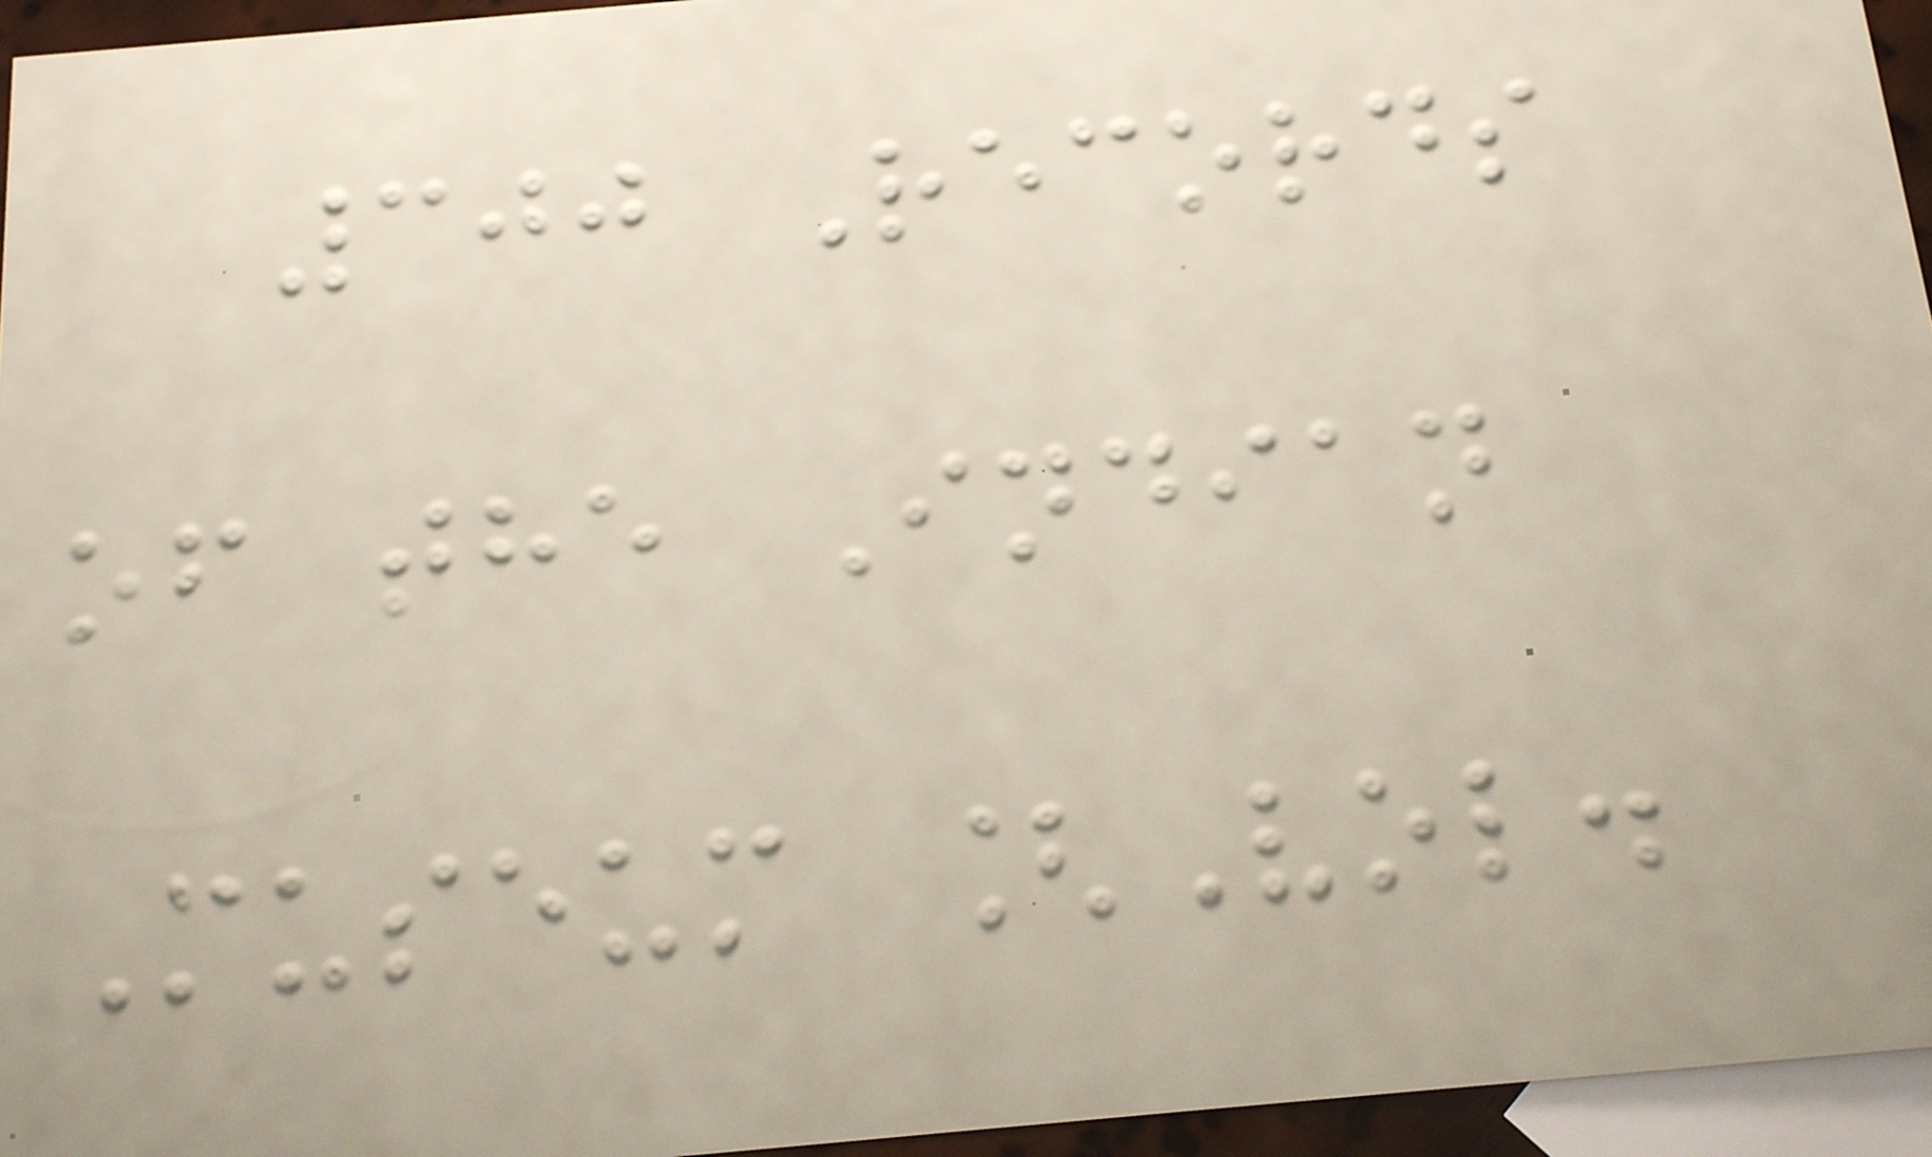300 Records
of the Indian
Museum [Vol.
